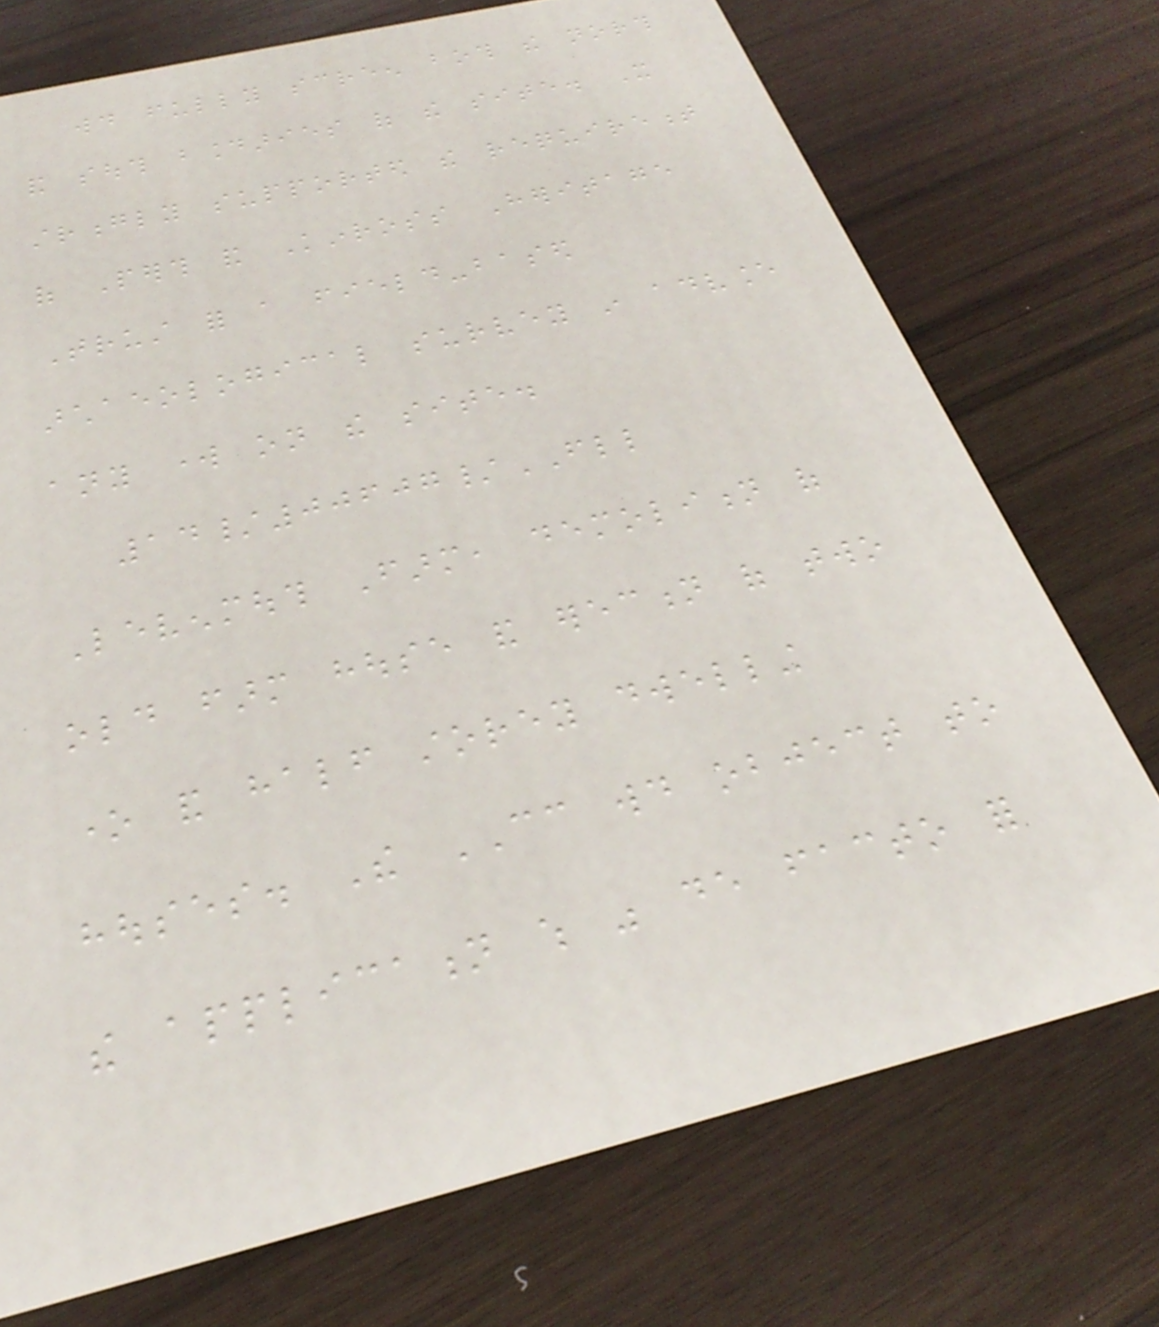would fully screen both the north
and south boundaries of the site. It
strongly supported the requirement
of Perth and Kinross Heritage
Trust for a field-based
archaeological survey in advance
any work on the site.
14/00607/FLL
Levenmouth Farm, demolition of
old farm house and erection of two
one and half storey dwelling
houses. The CC would object to
the application which was de facto for
